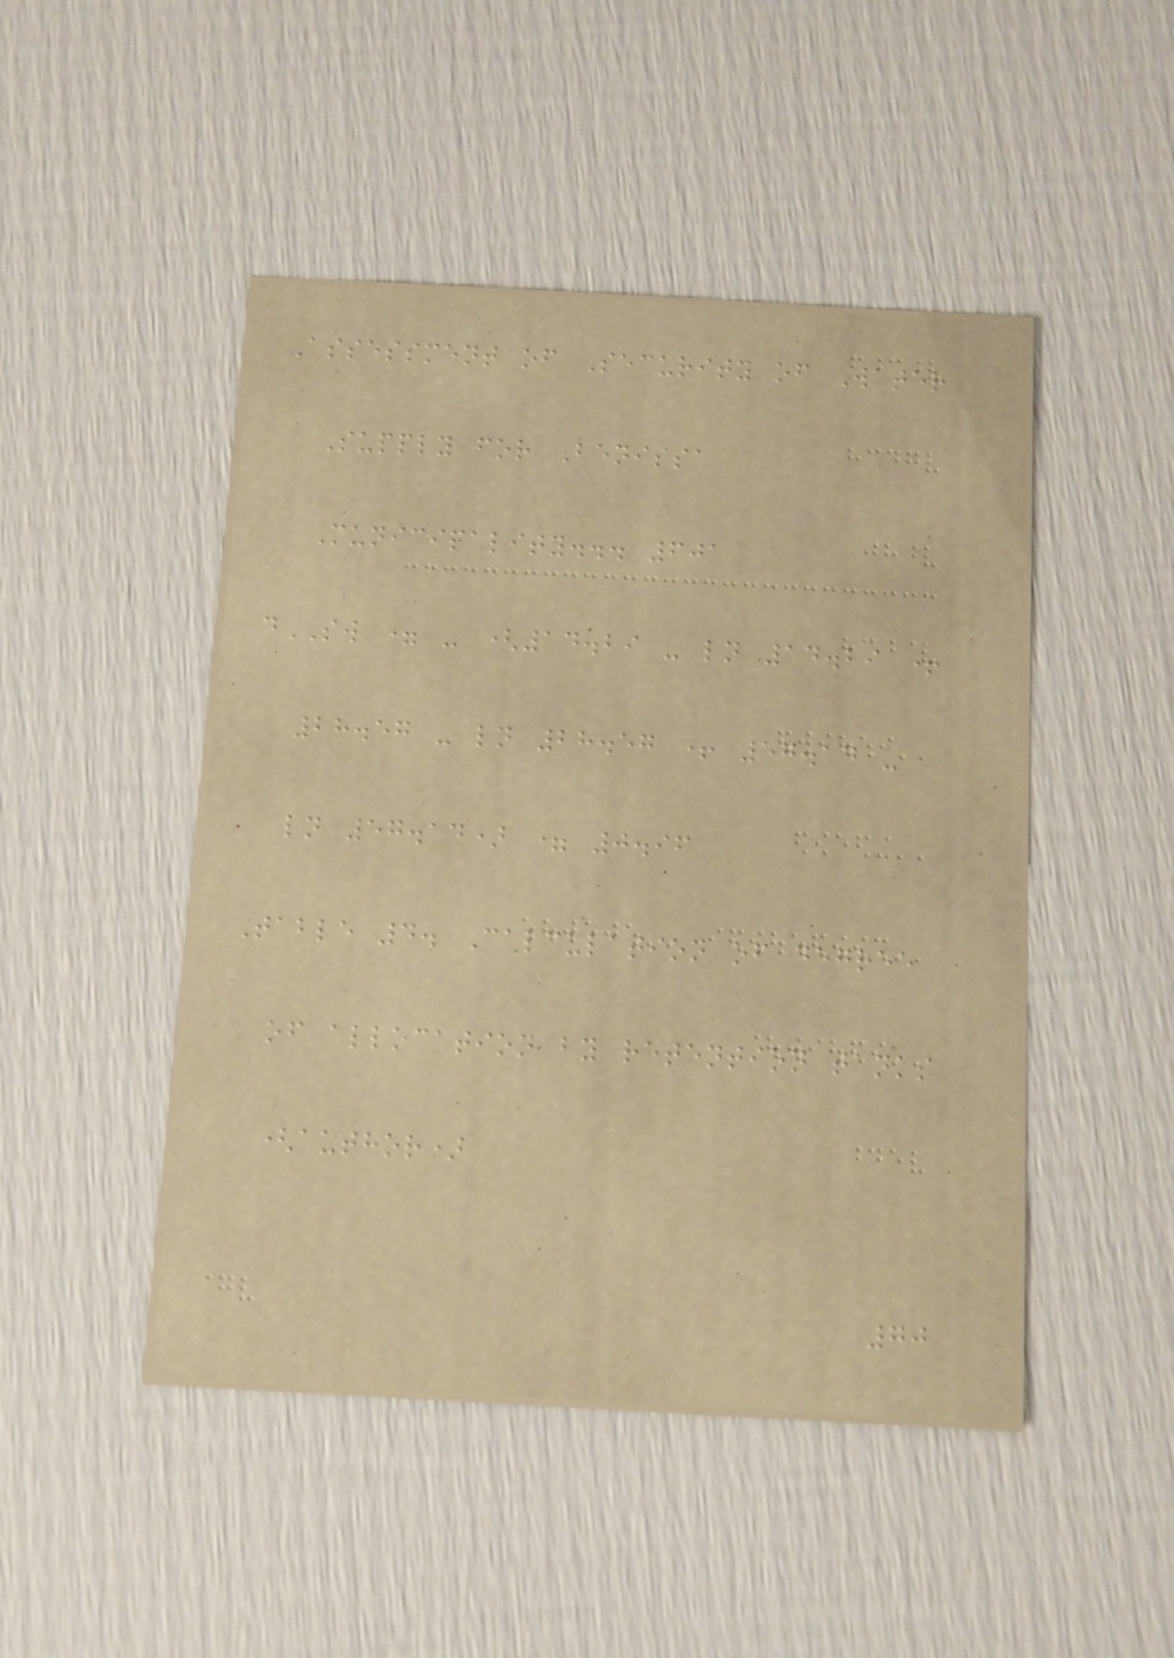Assessment of Security of Water
Supply for Benissa
Municipality... 601
dSW = - (14.29 - ln 14.29 +
28.57 - ln 28.57 + 57.14 -
ln 57.14) = 0.96
Table 4. Calculation of degree
of allocation by retention tanks
(author)
70
